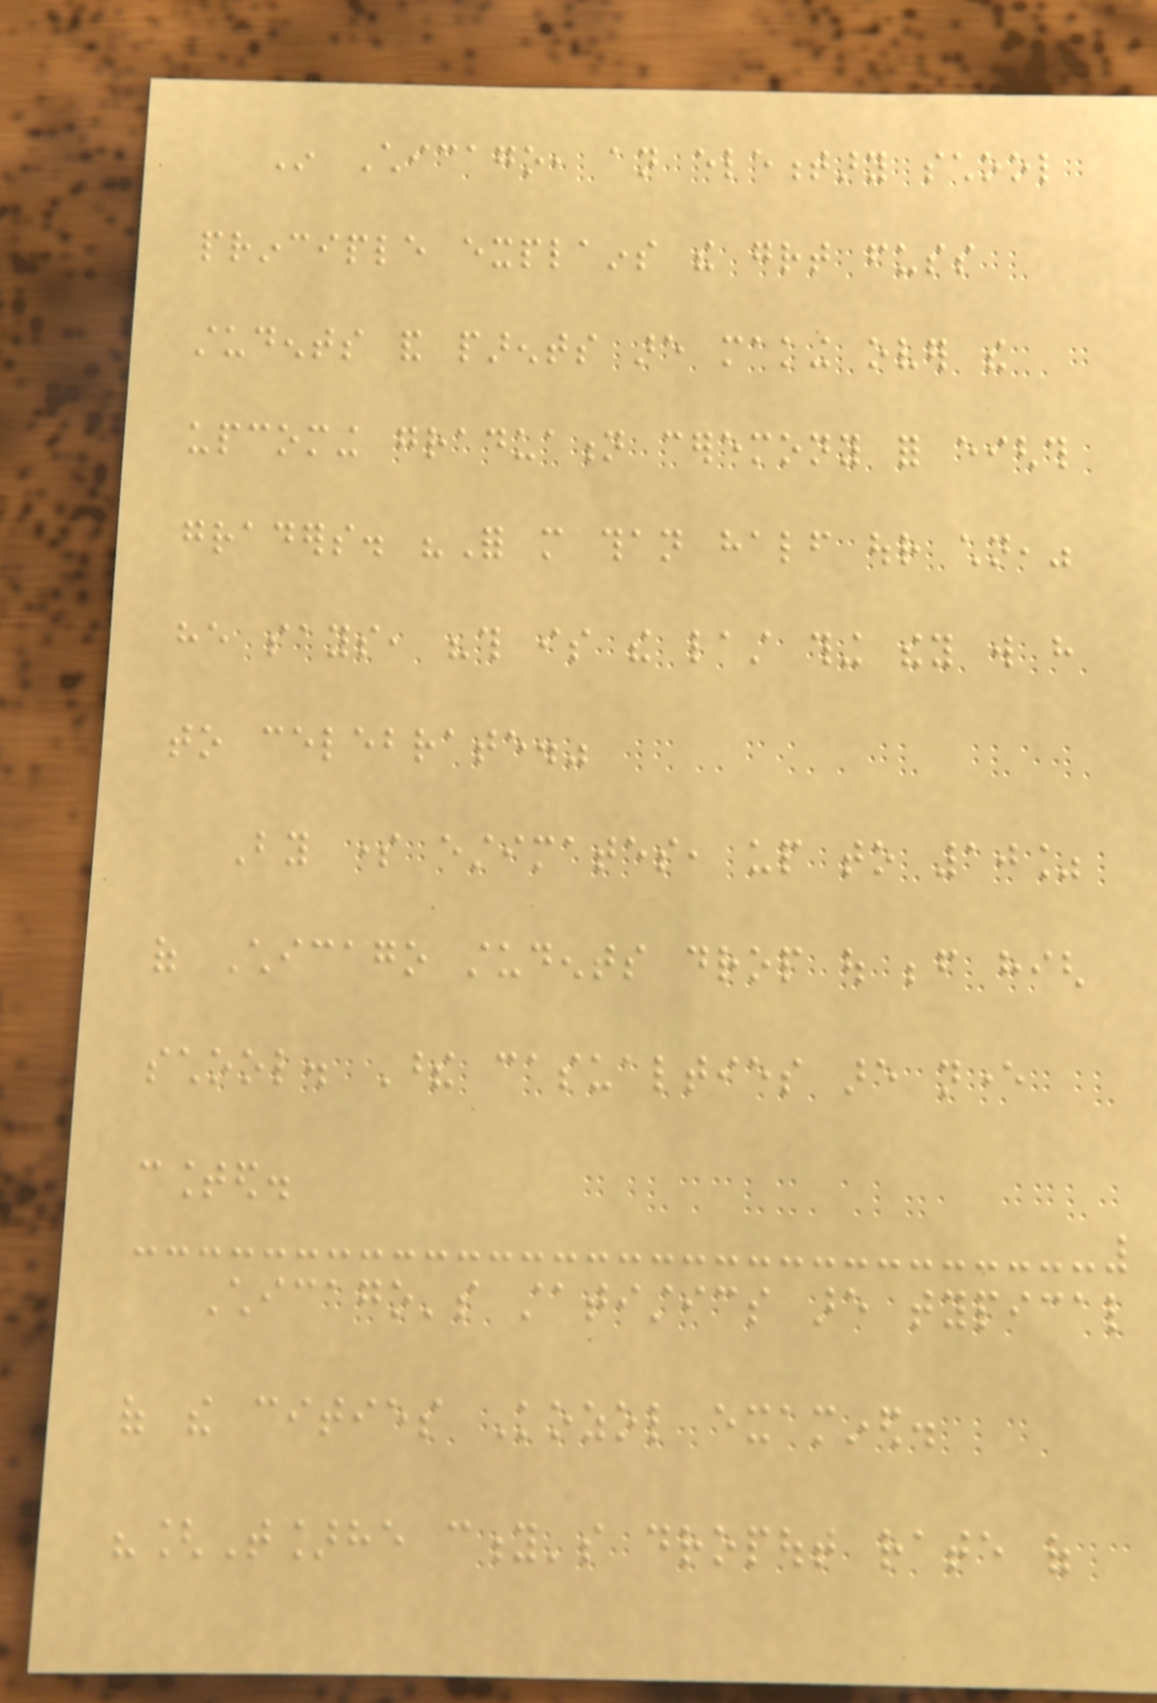In Chicago, an elementary school
principle explains the great fuss
students and parents are making over the
upcoming graduation ceremony for eighth
graders. "For more than half our children,"
he says, "this is the last thing they will have
to celebrate."
By some estimates, up to 10%
of Chicago students drop out before high
school. These casualties are never
counted.
Chicago's statistics are typical
of the cities Kozol examined.
"[T]he city's dropout rate of
